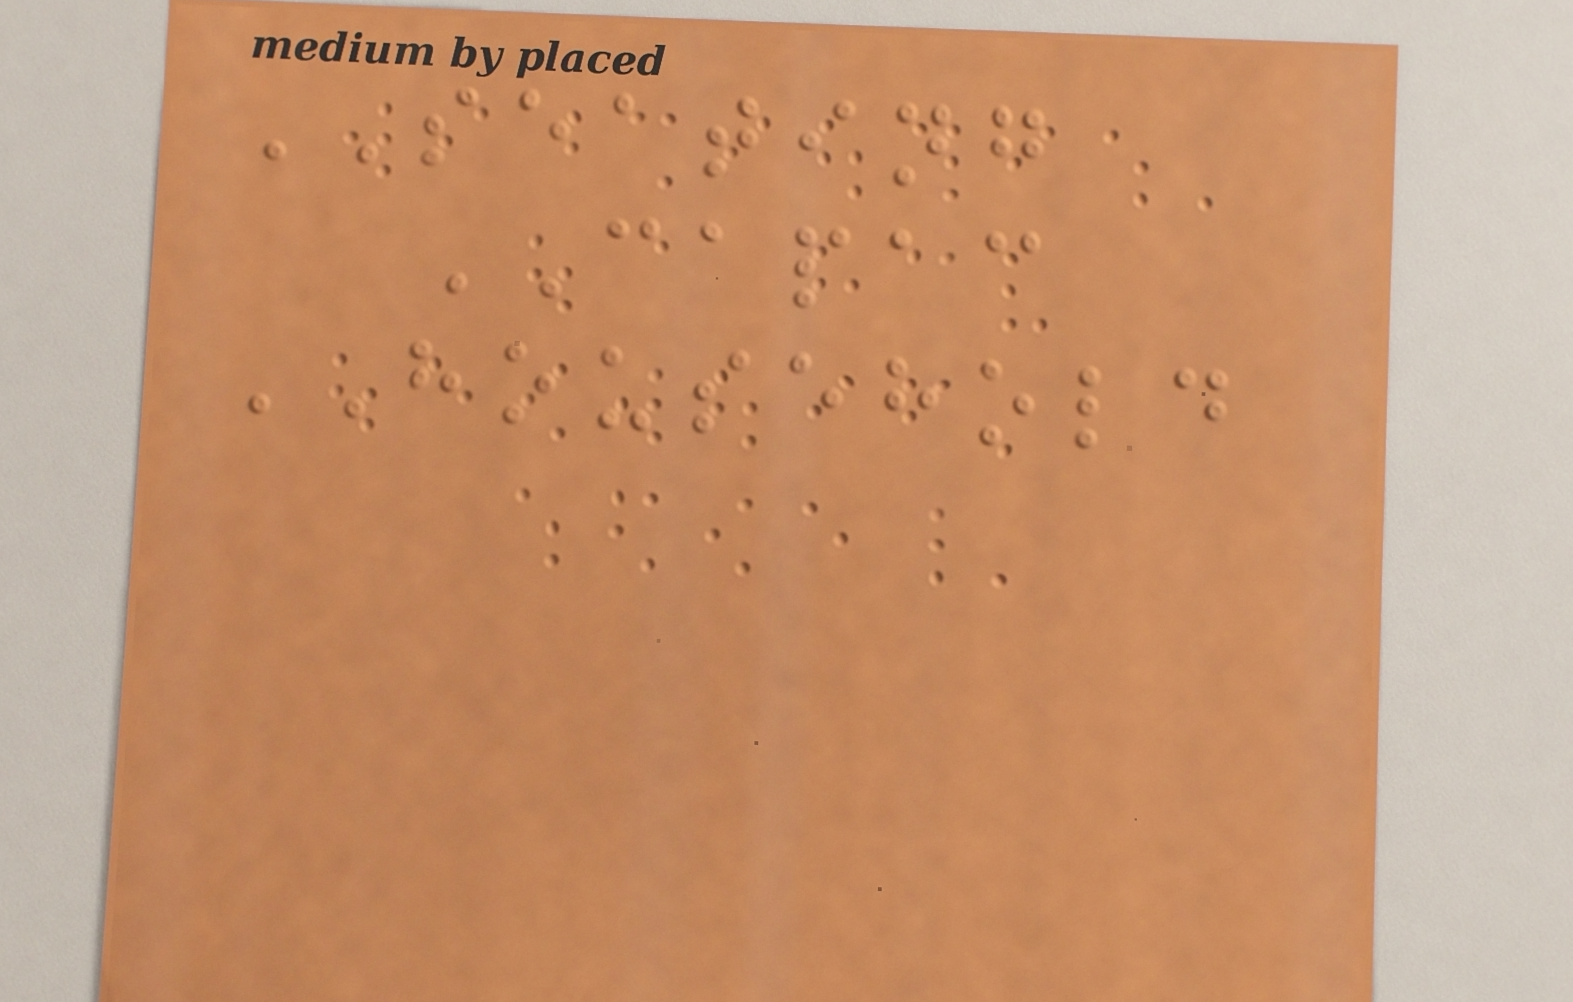SEATING
CAPAC
HOUSEHOLD
